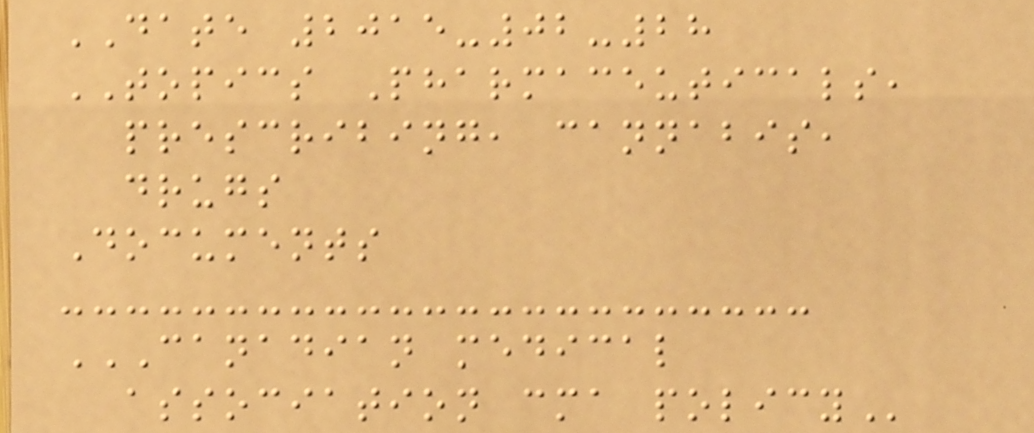DATE 2015-02-28
TOPICS Pharmaceuticals,
prescribing, cannabis,
drugs
Documents
CANADIAN MEDICAL
ASSOCIATION CMA POLICY
